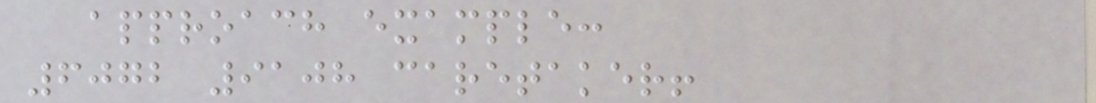approach example:
6072 9108 caretaker!
